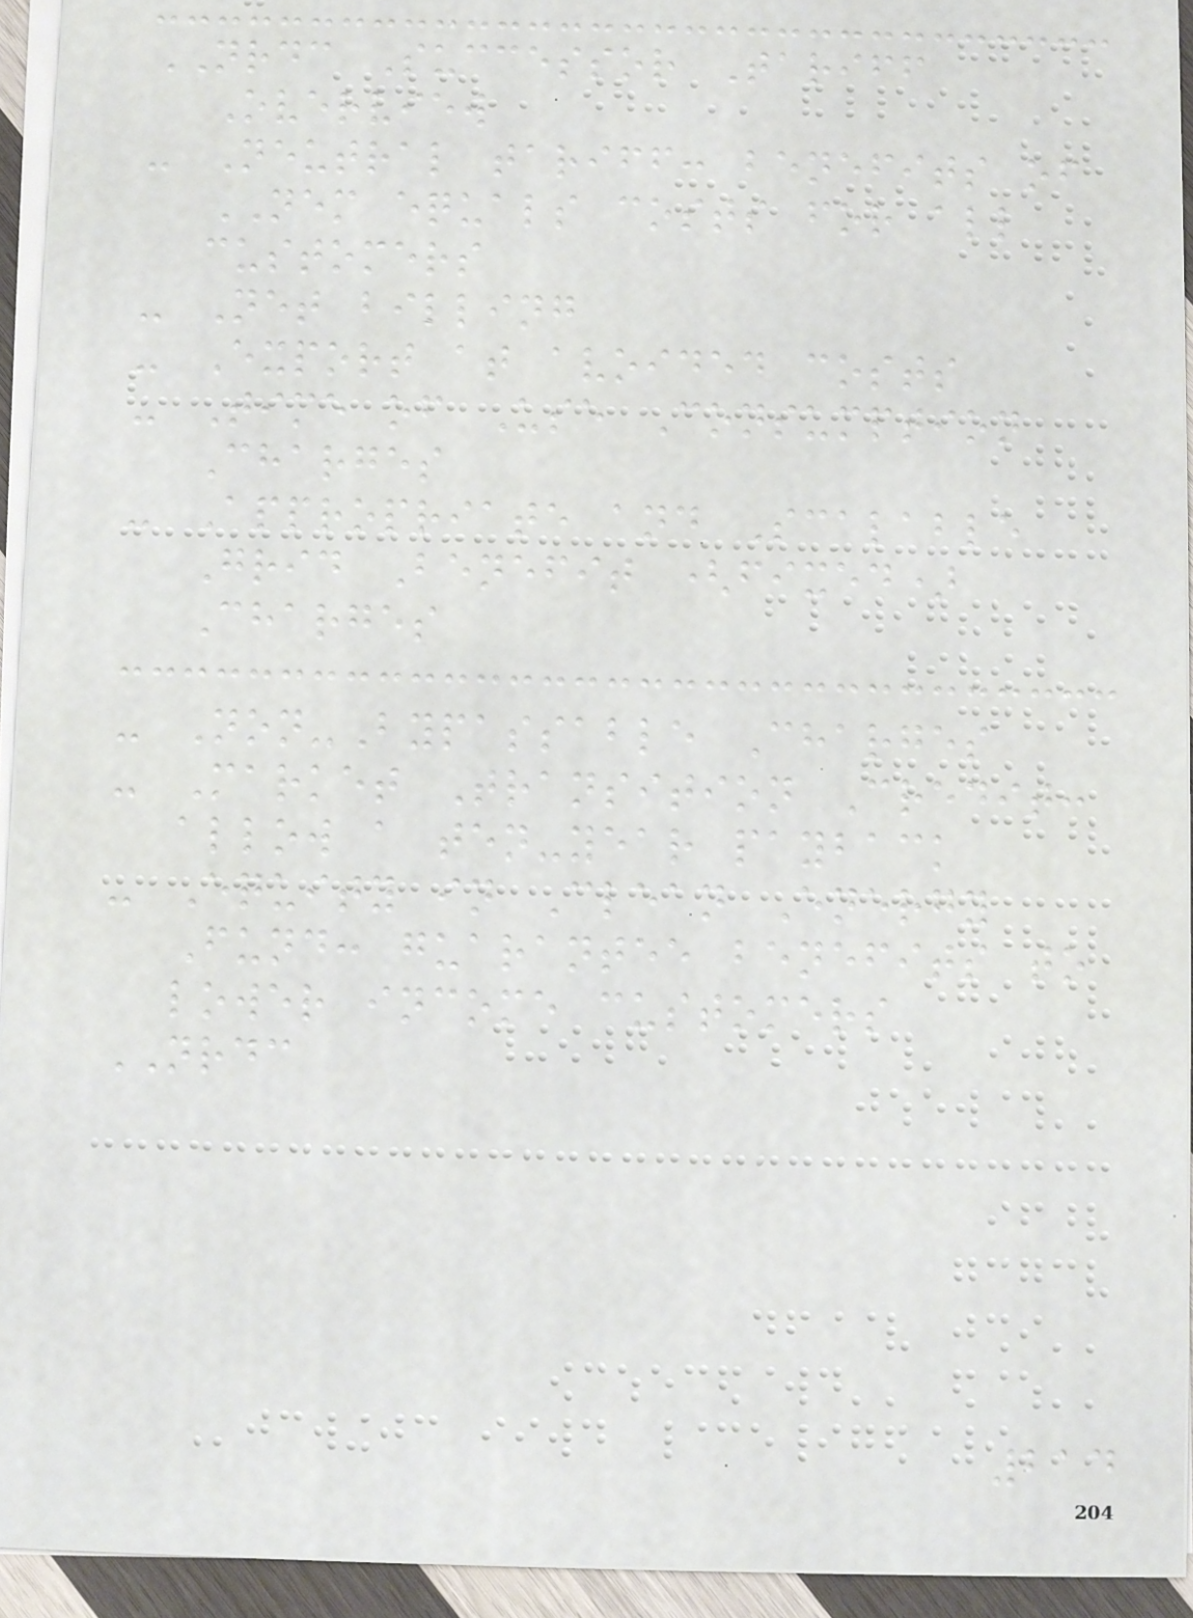NRDC Successor Tariff
Overview
- Neutral tariff: benefits of
NEM equals costs for all
customers
- Net billing
- Export at avoided costs
- Time of Use Consumption
Charges
- Appropriate and Scalable
Grid Benefit (fixed)
Charges
- Non-Bypassable Charges
- Market Transition Credit:
allow a ten-year payback
- Equity in Clean Energy
Fund: guarantee benefits to
lower income customers
NRDC
214
